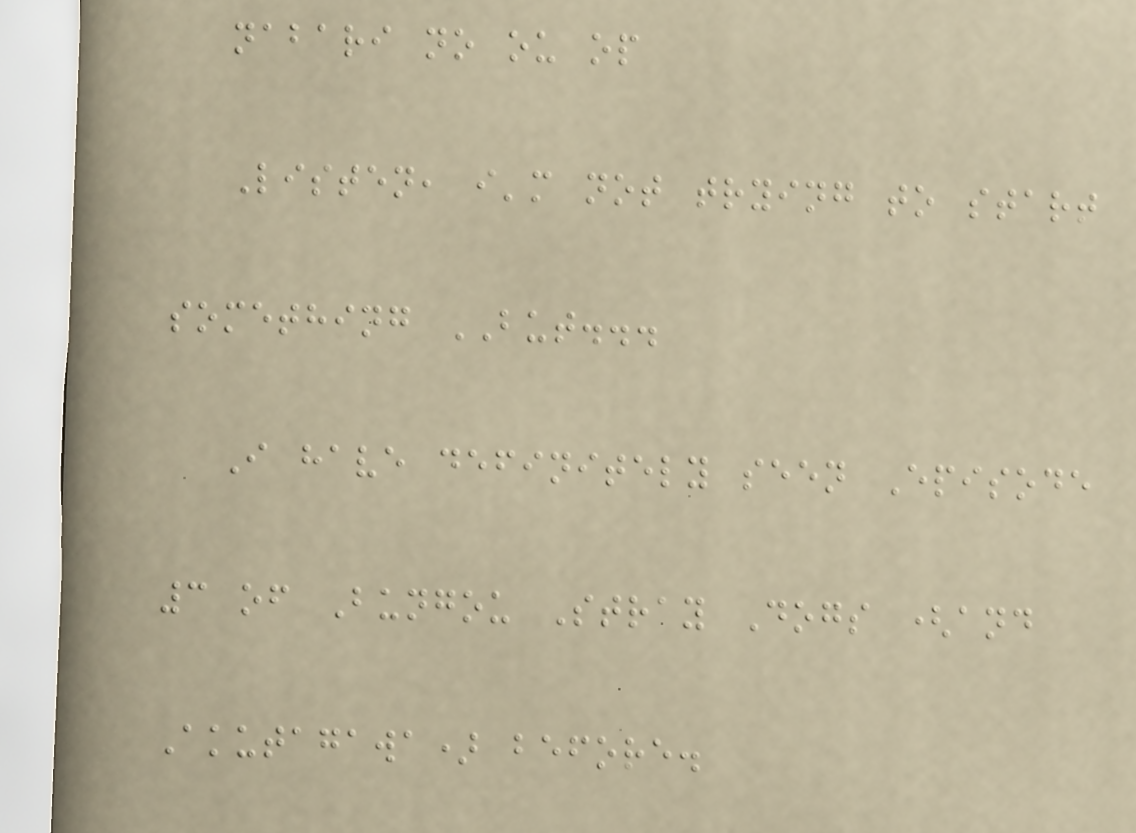nabari no ou op
Listen, i'm not trying to start
something BUT...
I have definitely seen Episode
3 of Bungou Stray Dogs (and
Akutagawa) before.
